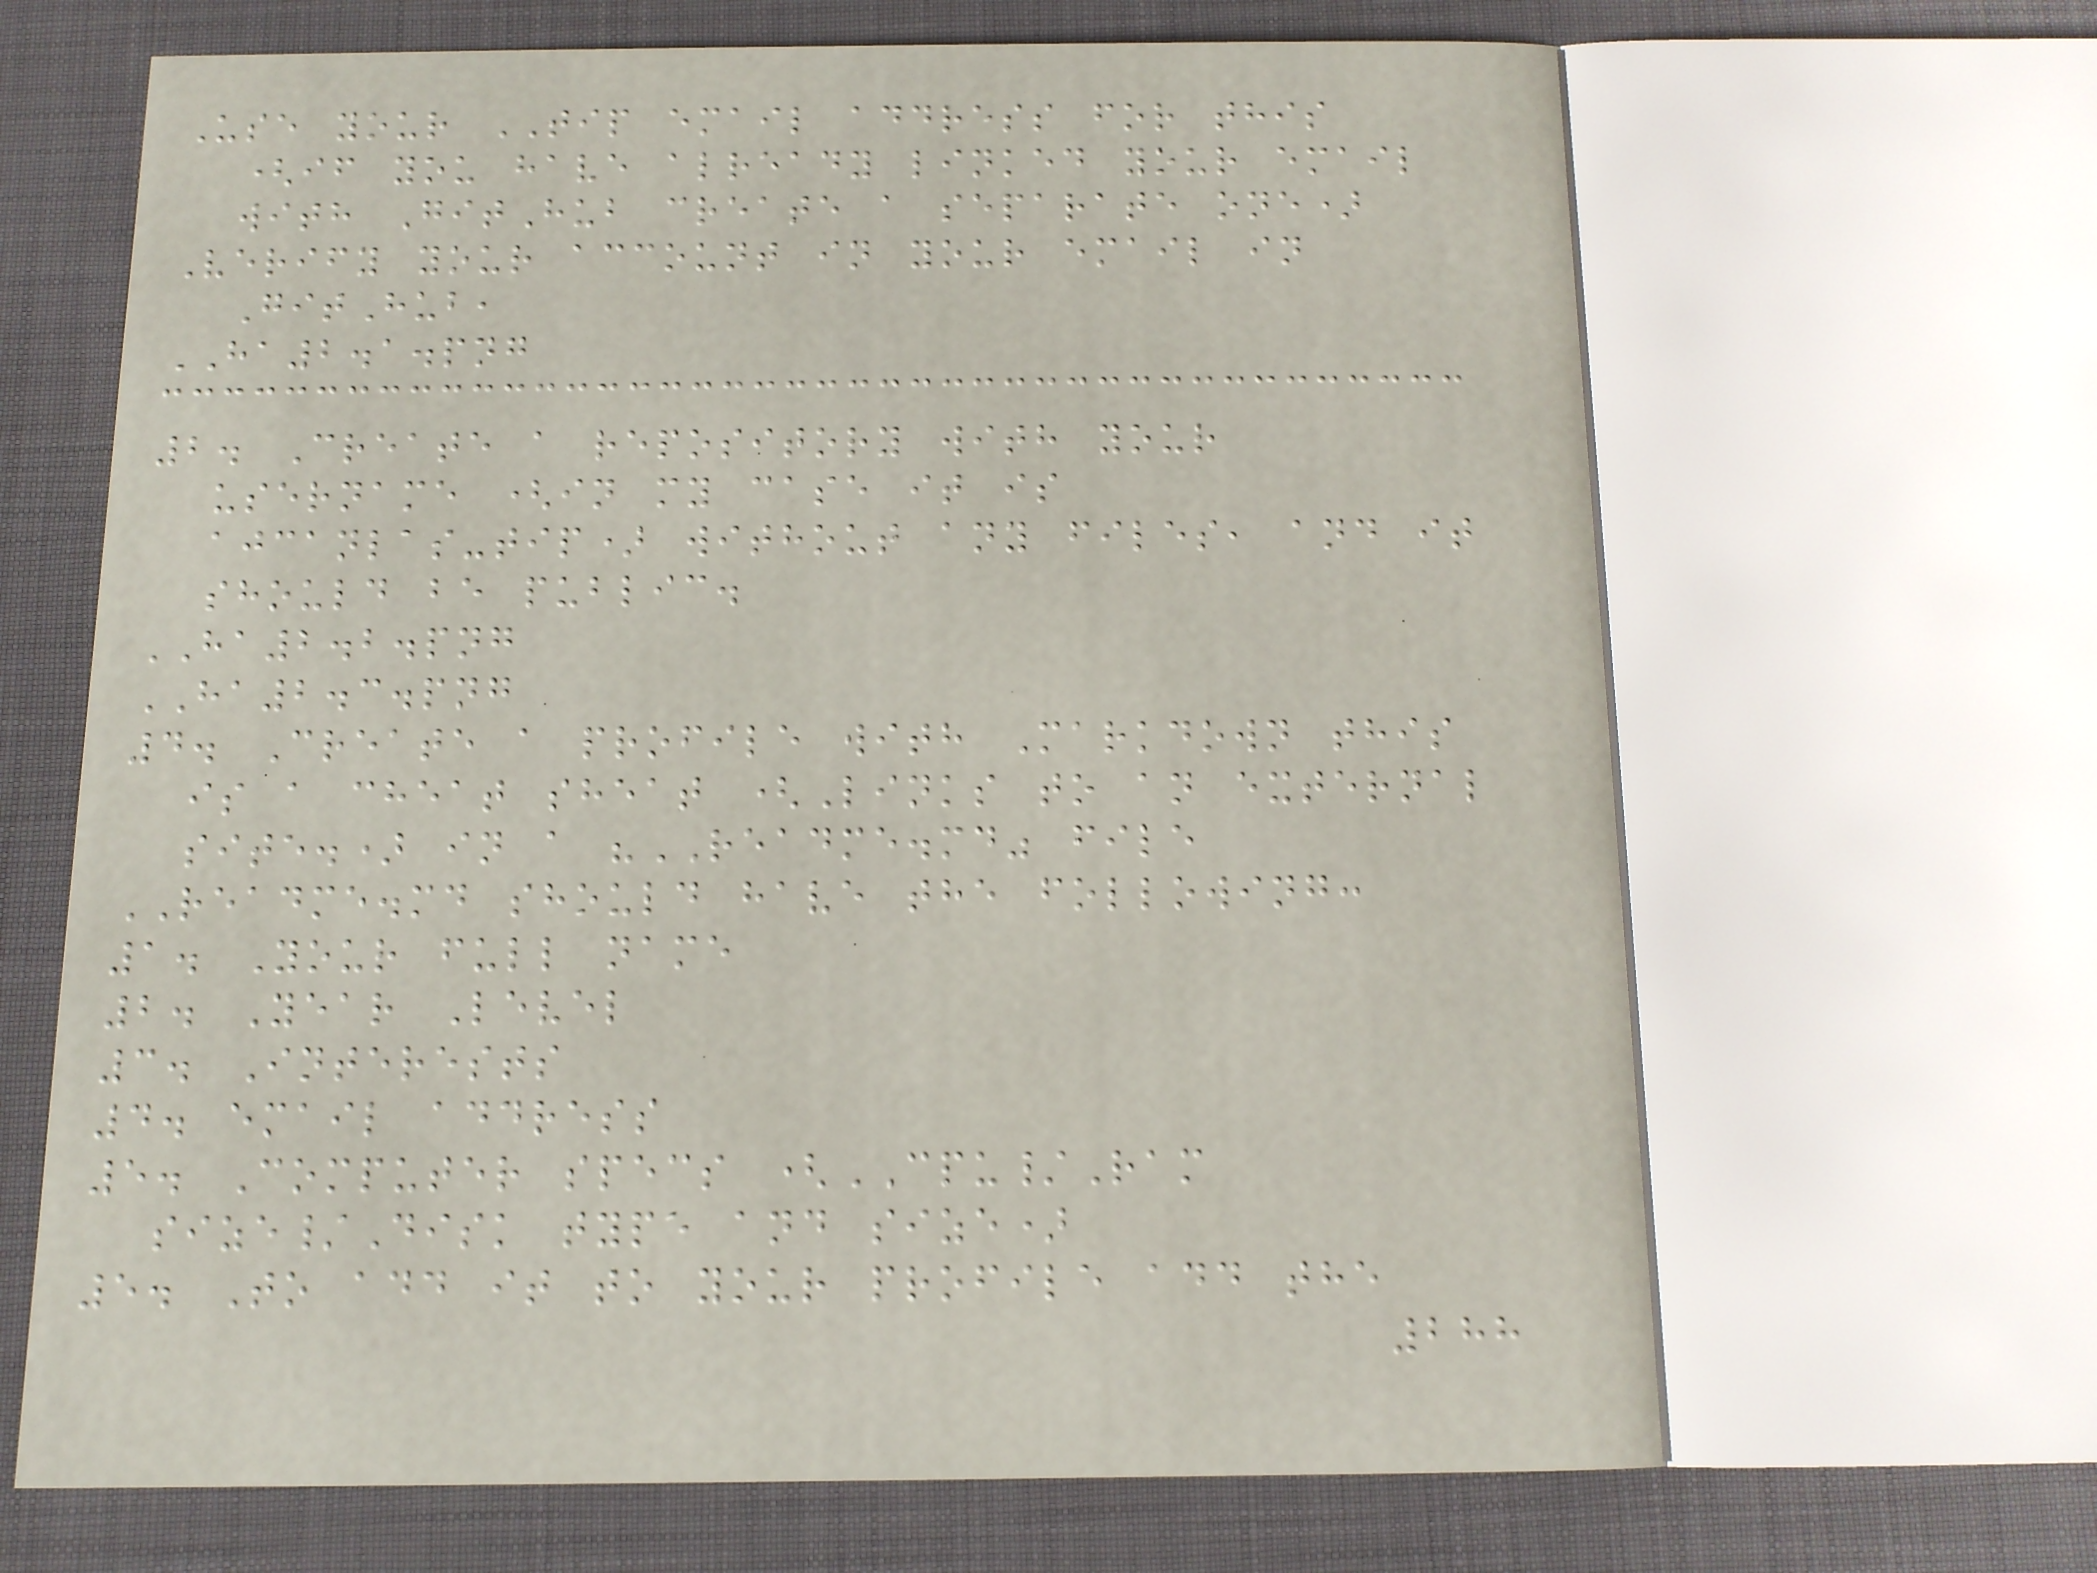Use your TIP email address for this
(if you have already linked your email
with GitHub create a separate one)
Verify your account in your email in
GitHub,
HA2.1.png
2. Create a repository with your
username (in my case it is
ajcanlas-tip) without any files, and it
should be public.
HA2.2.png
HA2.3.png
4. Create a profile with Markdown this
is a cheat sheat (Links to an external
site.) in a "README.md" file
README.md should have the following:
1. Your full name
2. Year Level
3. Interests
4. email address
5. Computer specs (CPU/Ram
size/Disk type and size)
5. To add it to your profile add the
288
